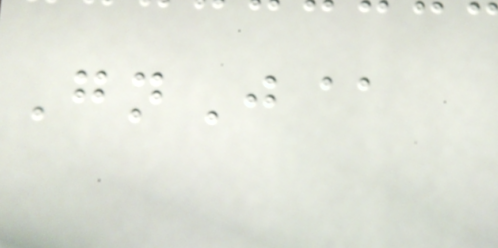GnJ@
